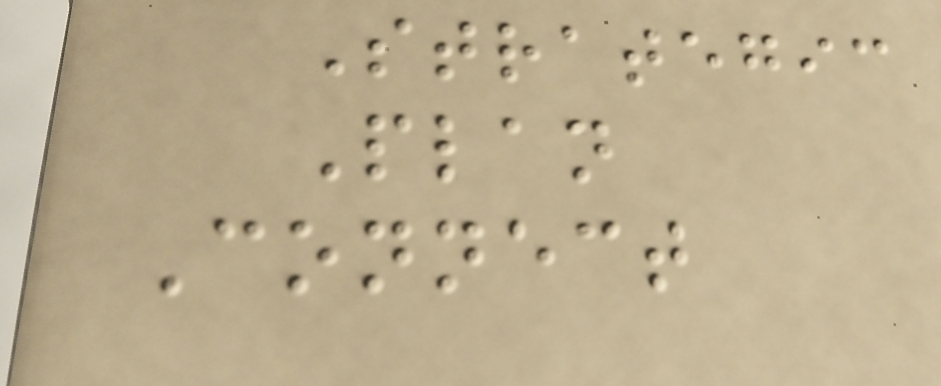Strategic
Plan
Connect
